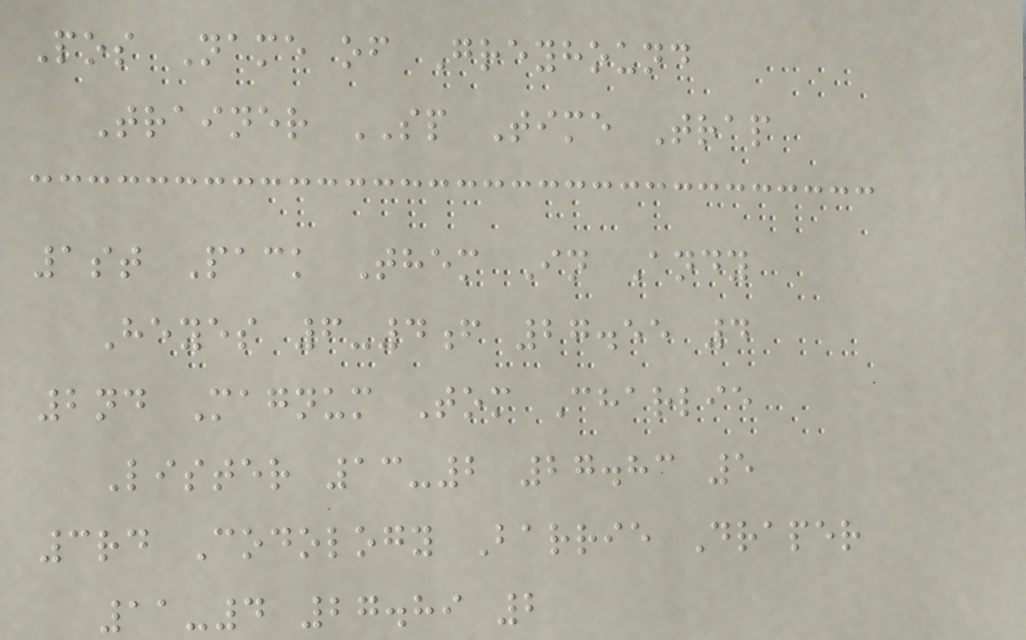Pos Name of Greyhound
Trainer SP Time Trap
1st Pack Them In Andy
Heyes 6-4f 27.55 4
2nd Magnum Tom Charlie
Lister 13-2 27.83 5
3rd Codology Barrie Draper
11-4 27.89 2
